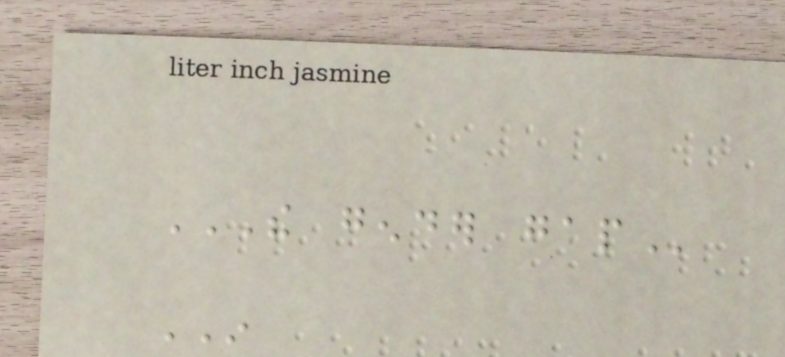THE GENDER GAP
IN
